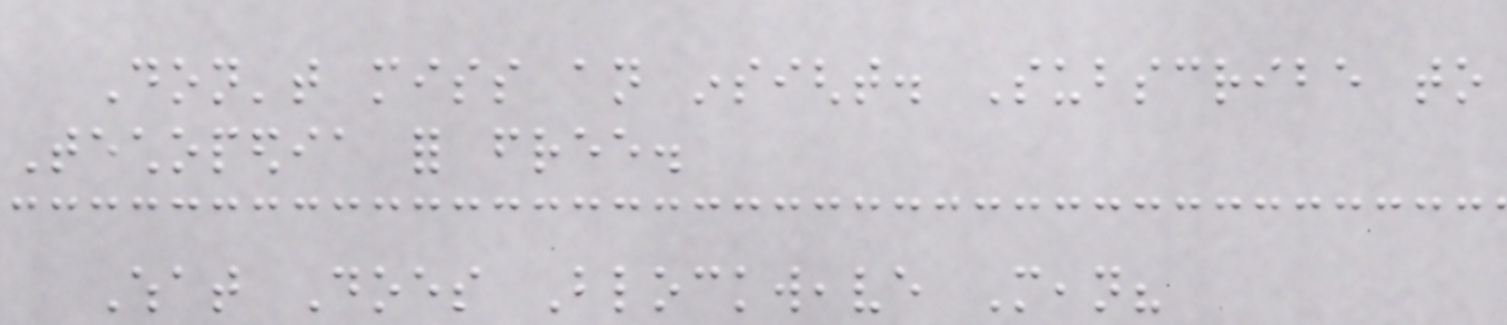Don't miss an insight. Subscribe to
Techopedia for free.
What Does Blockweave Mean?
